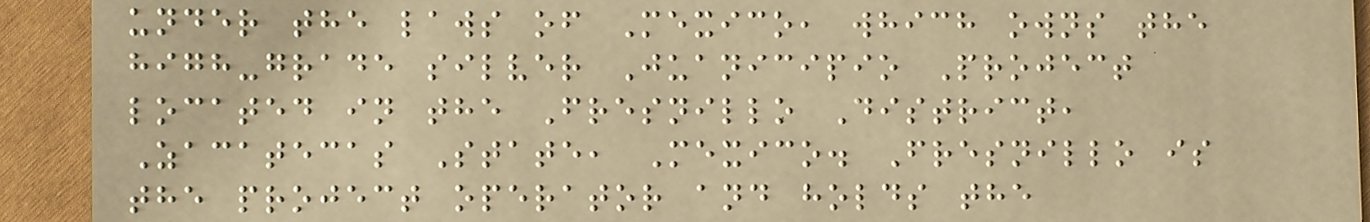under the laws of Mexico, which owns the
high-grade silver Juanicipio Project
located in the Fresnillo District,
Zacatecas State, Mexico. Fresnillo is
the project operator and holds the
